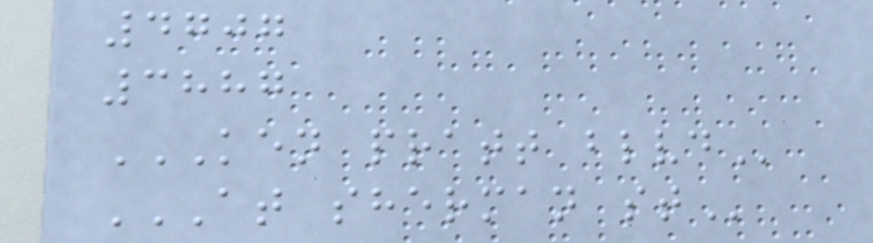4707
3887
KEN PRATT BLVD
AT SHERMAN ST
